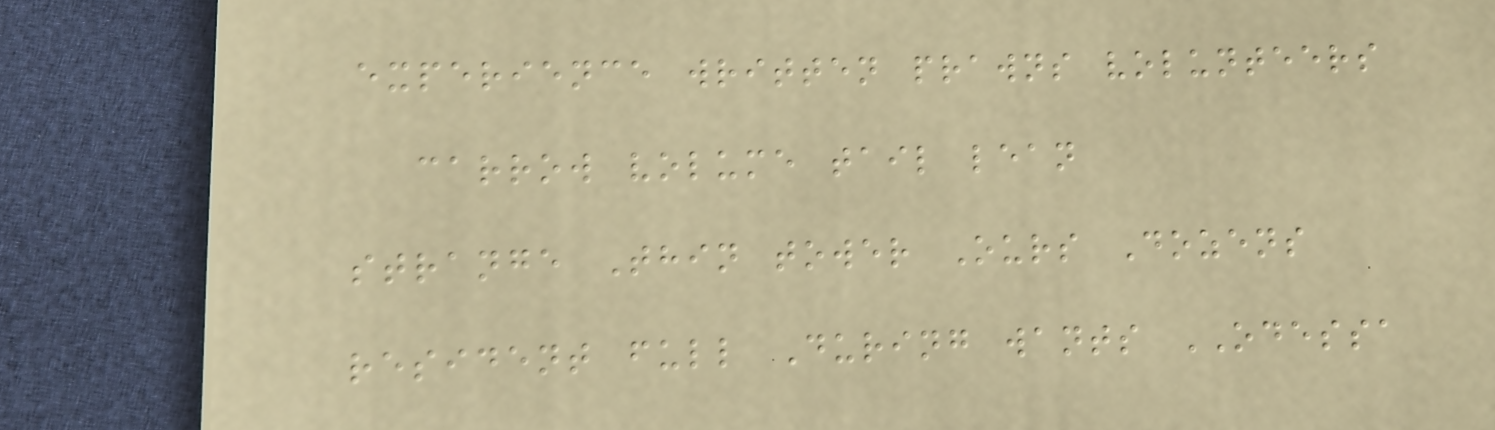experience written prawns volunteers
carrow volume tail lean
strange Thin tower Ours Dozens
resident full During wants ODESSA
